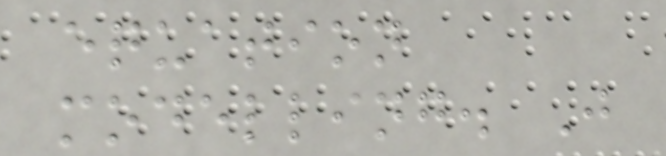equation
modelling. J
